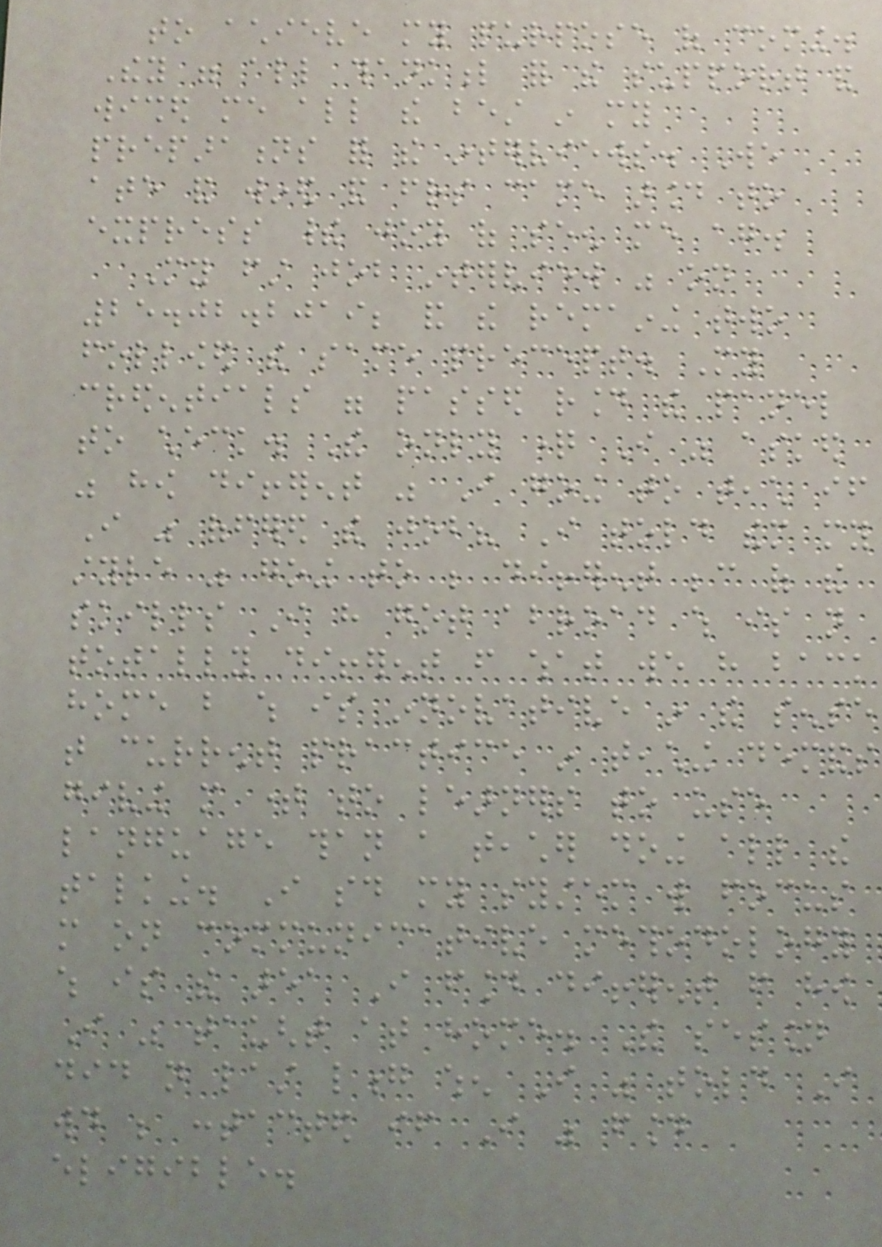to achieve my purpose of coming.
They were all thankful for the support and
wished me all the best in my
preparations for the interviews. We
ate and wined and friends came around to
express their joy of seen me again.
My first job interview was on
25.02.2019; and the remaining two
followed the same precept. My
credentials were passed round the panel
to check. The only question I was asked
was how different was I going to teach if
I was offered the job? I told them my
style was going to be different because of the
skills I have got abroad which is not
totally different from what we have back
home but which is innovative in the sense
that current practice in teaching demands
giving more time to learners to use
language than a teacher doing all the
talking. I said my system will focus
more on communicative methodology
which is the area I found different from how
I was taught at home. The session
did not last long when I was told I
would be contacted if I was found
eligible.
